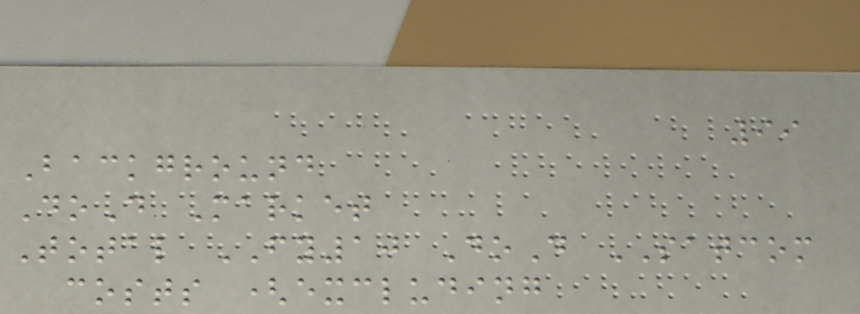99
Background
DoD Market
Total FY10 DoD SATCOM
costs (excluding
